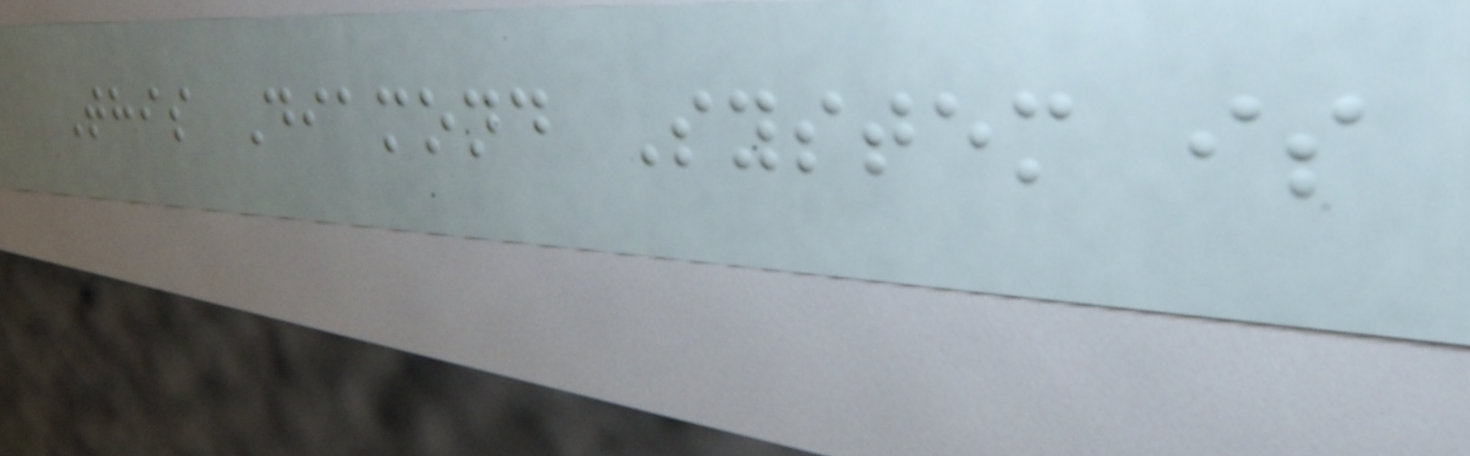This Diamond System is
